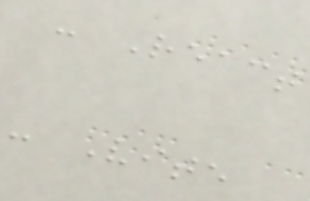- React
- Vite
